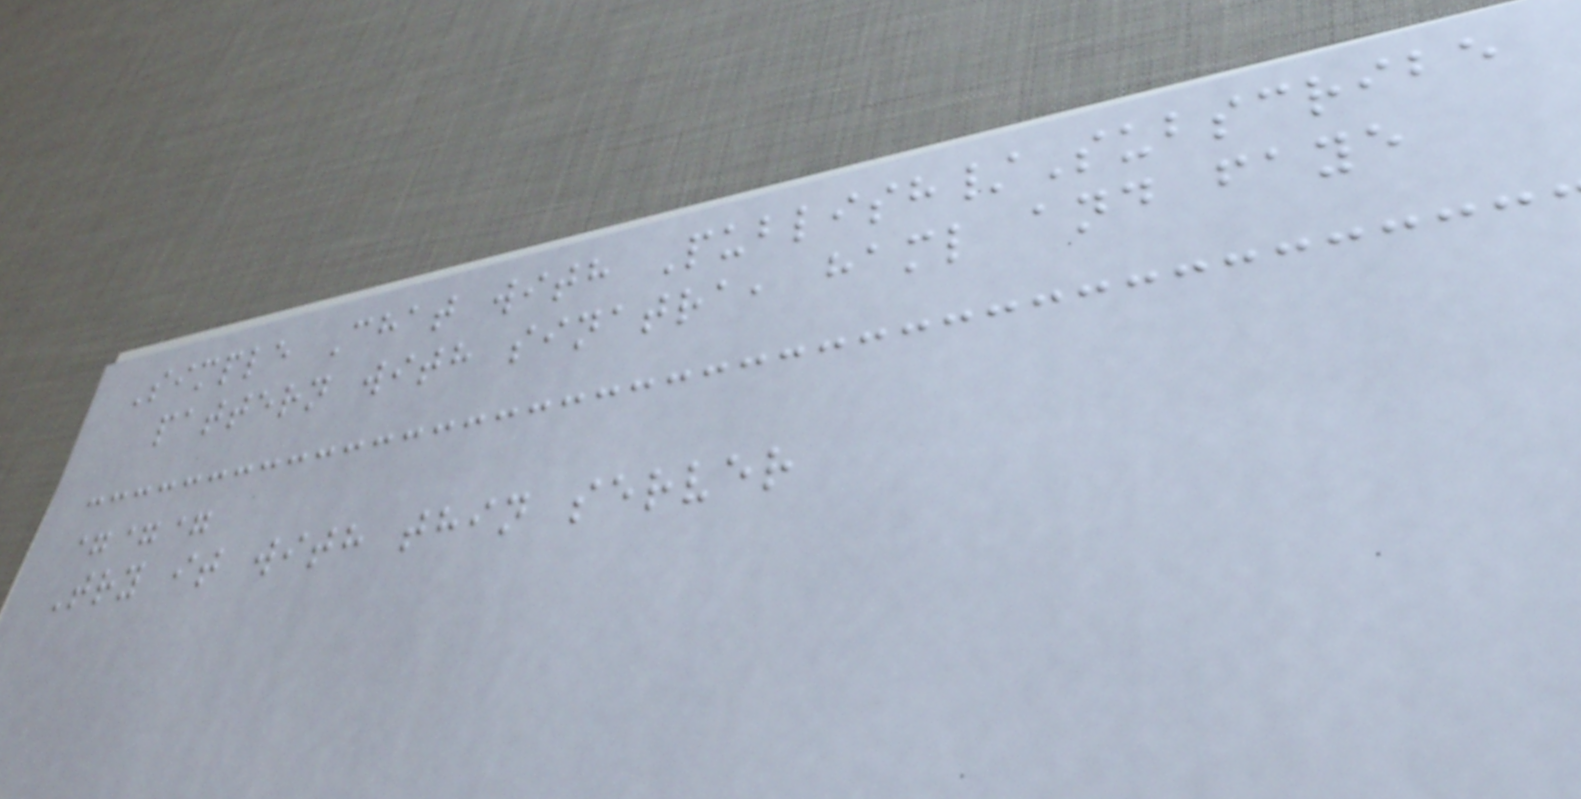Simple Chat with Publish/Subscribe
pattern with sinatra, haml and faye
===
Try it with thin server
